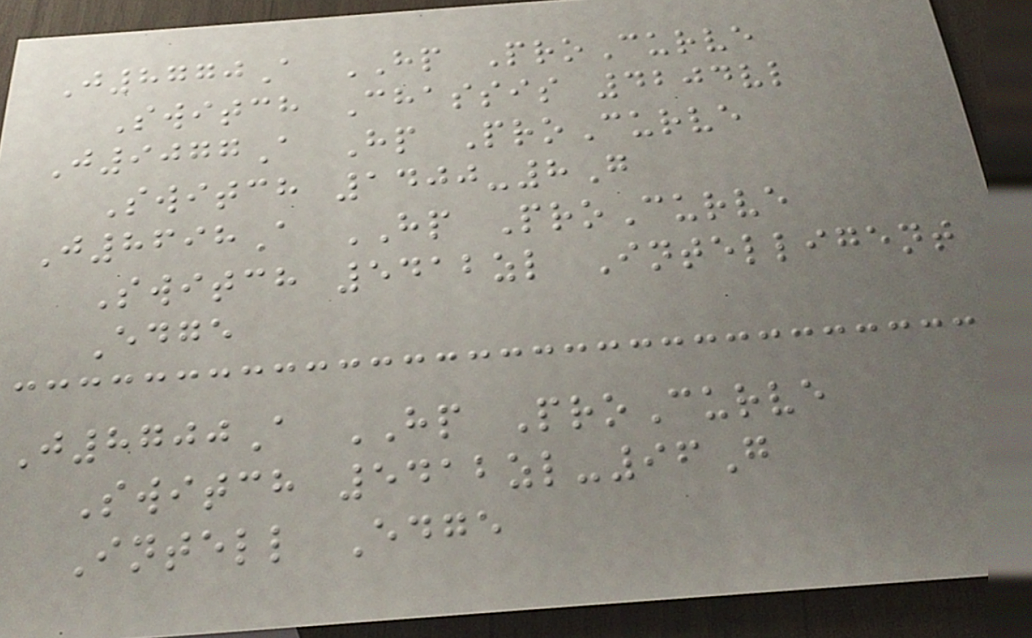J8770A HP ProCurve
Switch Chassis 4204vl
J9077A Hp ProCurve
Switch 1400-8G
J8698A HP ProCurve
Switch 5412zl Intelligent
Edge
J8700A HP ProCurve
Switch 5412zl-96G
Intell Edge
